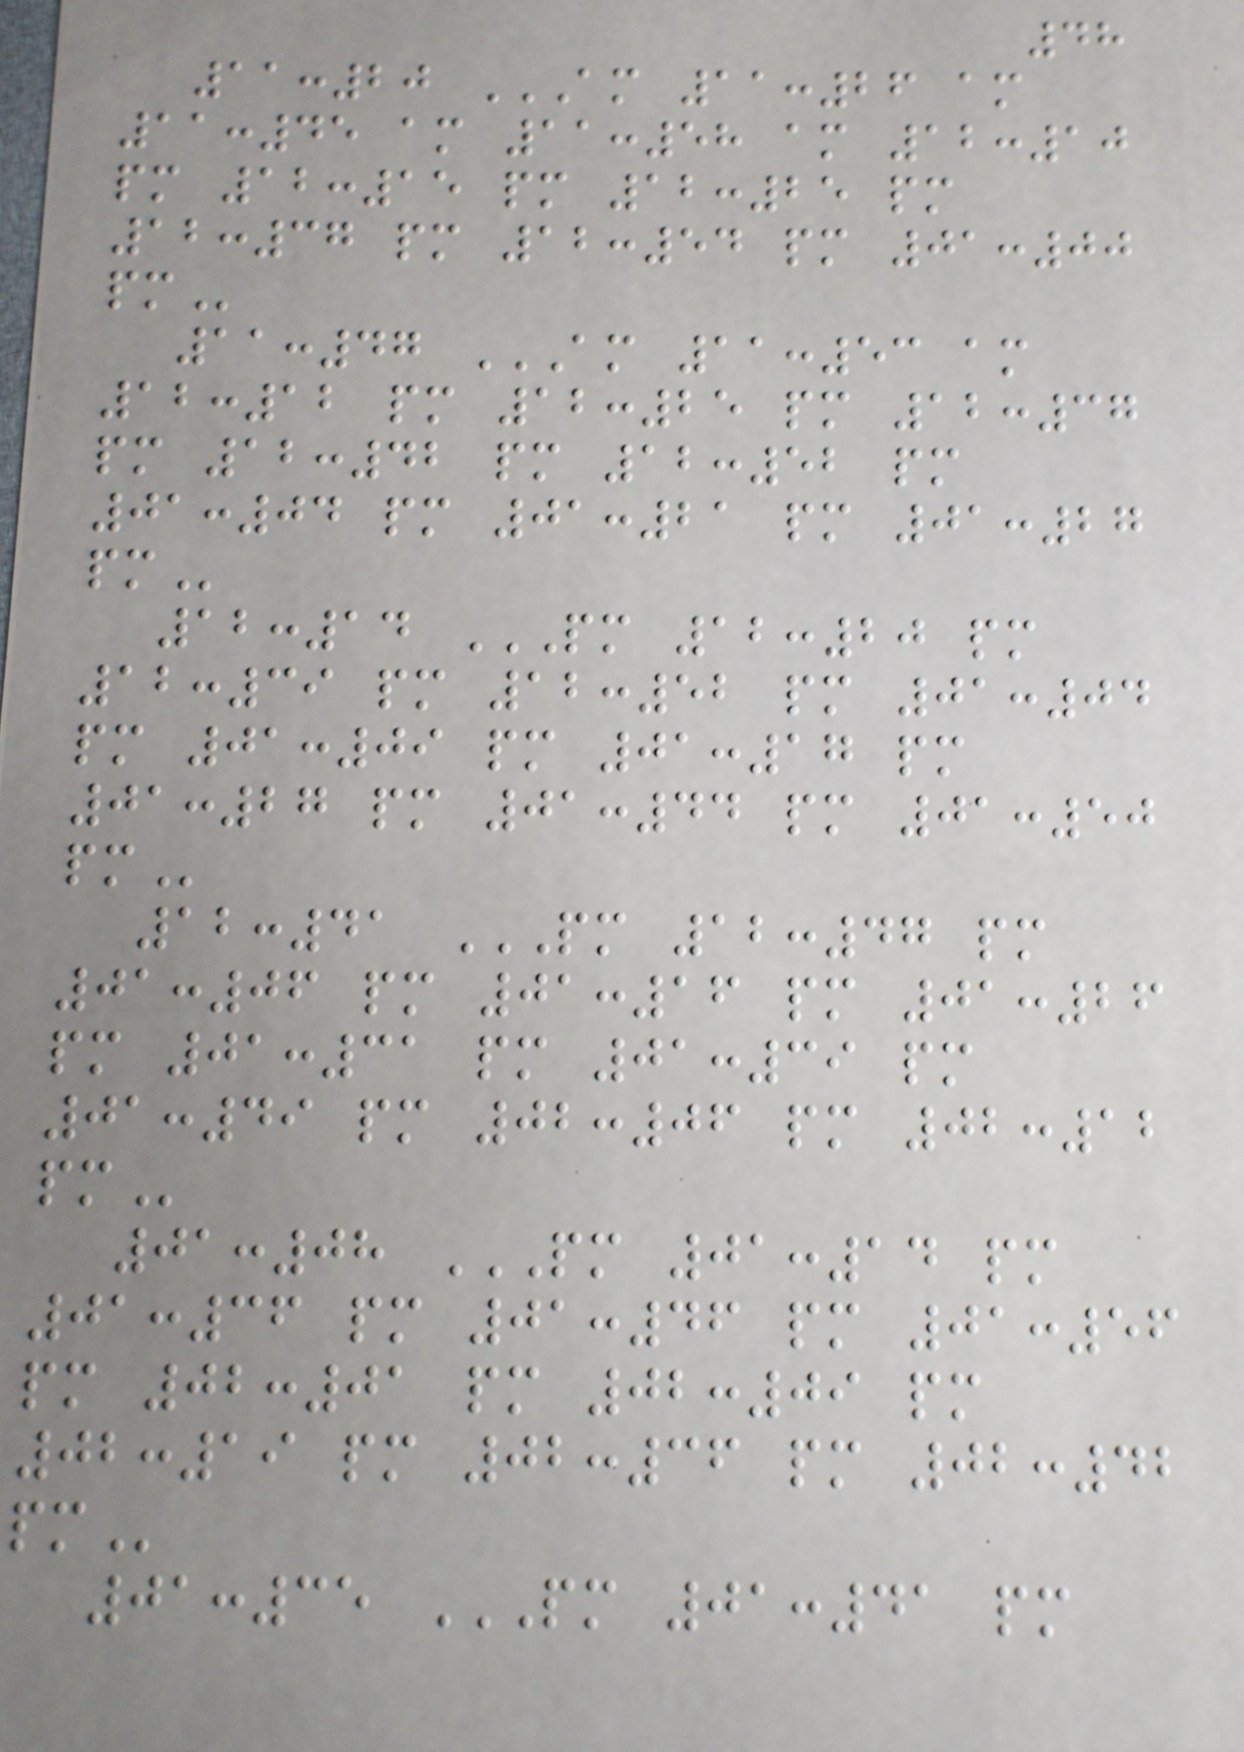48
11:20 AM 11:26 AM
11:45 AM 11:58 AM 12:10
PM 12:15 PM 12:25 PM
12:37 PM 12:54 PM 01:00
PM
11:47 AM 11:53 AM
12:12 PM 12:25 PM 12:37
PM 12:42 PM 12:52 PM
01:04 PM 01:21 PM 01:27
PM
12:14 PM 12:20 PM
12:39 PM 12:52 PM 01:04
PM 01:09 PM 01:17 PM
01:27 PM 01:44 PM 01:50
PM
12:41 PM 12:47 PM
01:06 PM 01:16 PM 01:26
PM 01:31 PM 01:39 PM
01:49 PM 02:06 PM 02:12
PM
01:08 PM 01:14 PM
01:36 PM 01:46 PM 01:56
PM 02:01 PM 02:09 PM
02:19 PM 02:36 PM 02:42
PM
01:35 PM 01:41 PM
